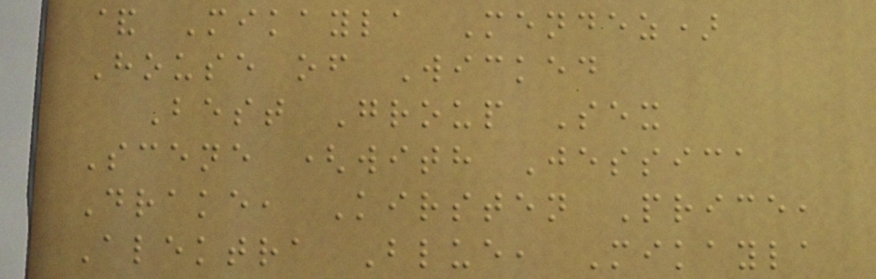& Mikayla Mendez)
House of Wicked
Best Group Sex
Scene (with Jessica
Drake, Kirsten Price,
Alektra Blue, Mikayla
